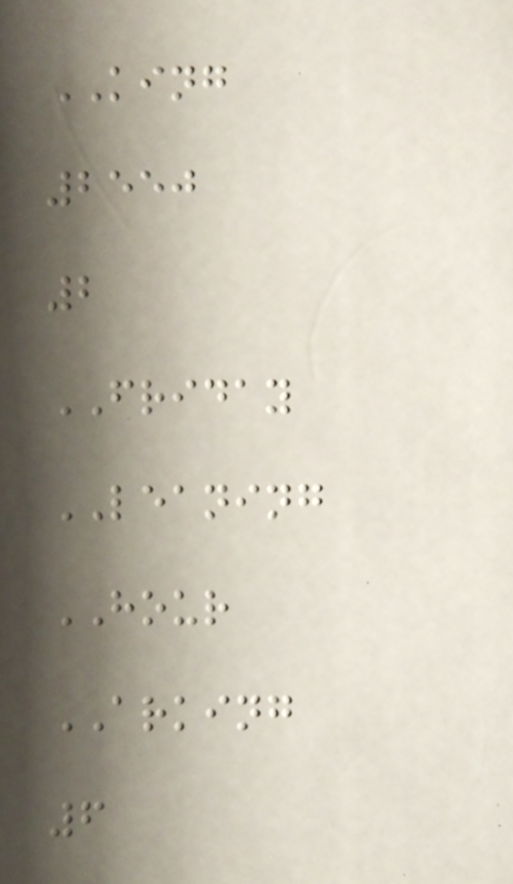KING
2550
2
FRIDAY
LEANING
HOUR
ARKING
6
